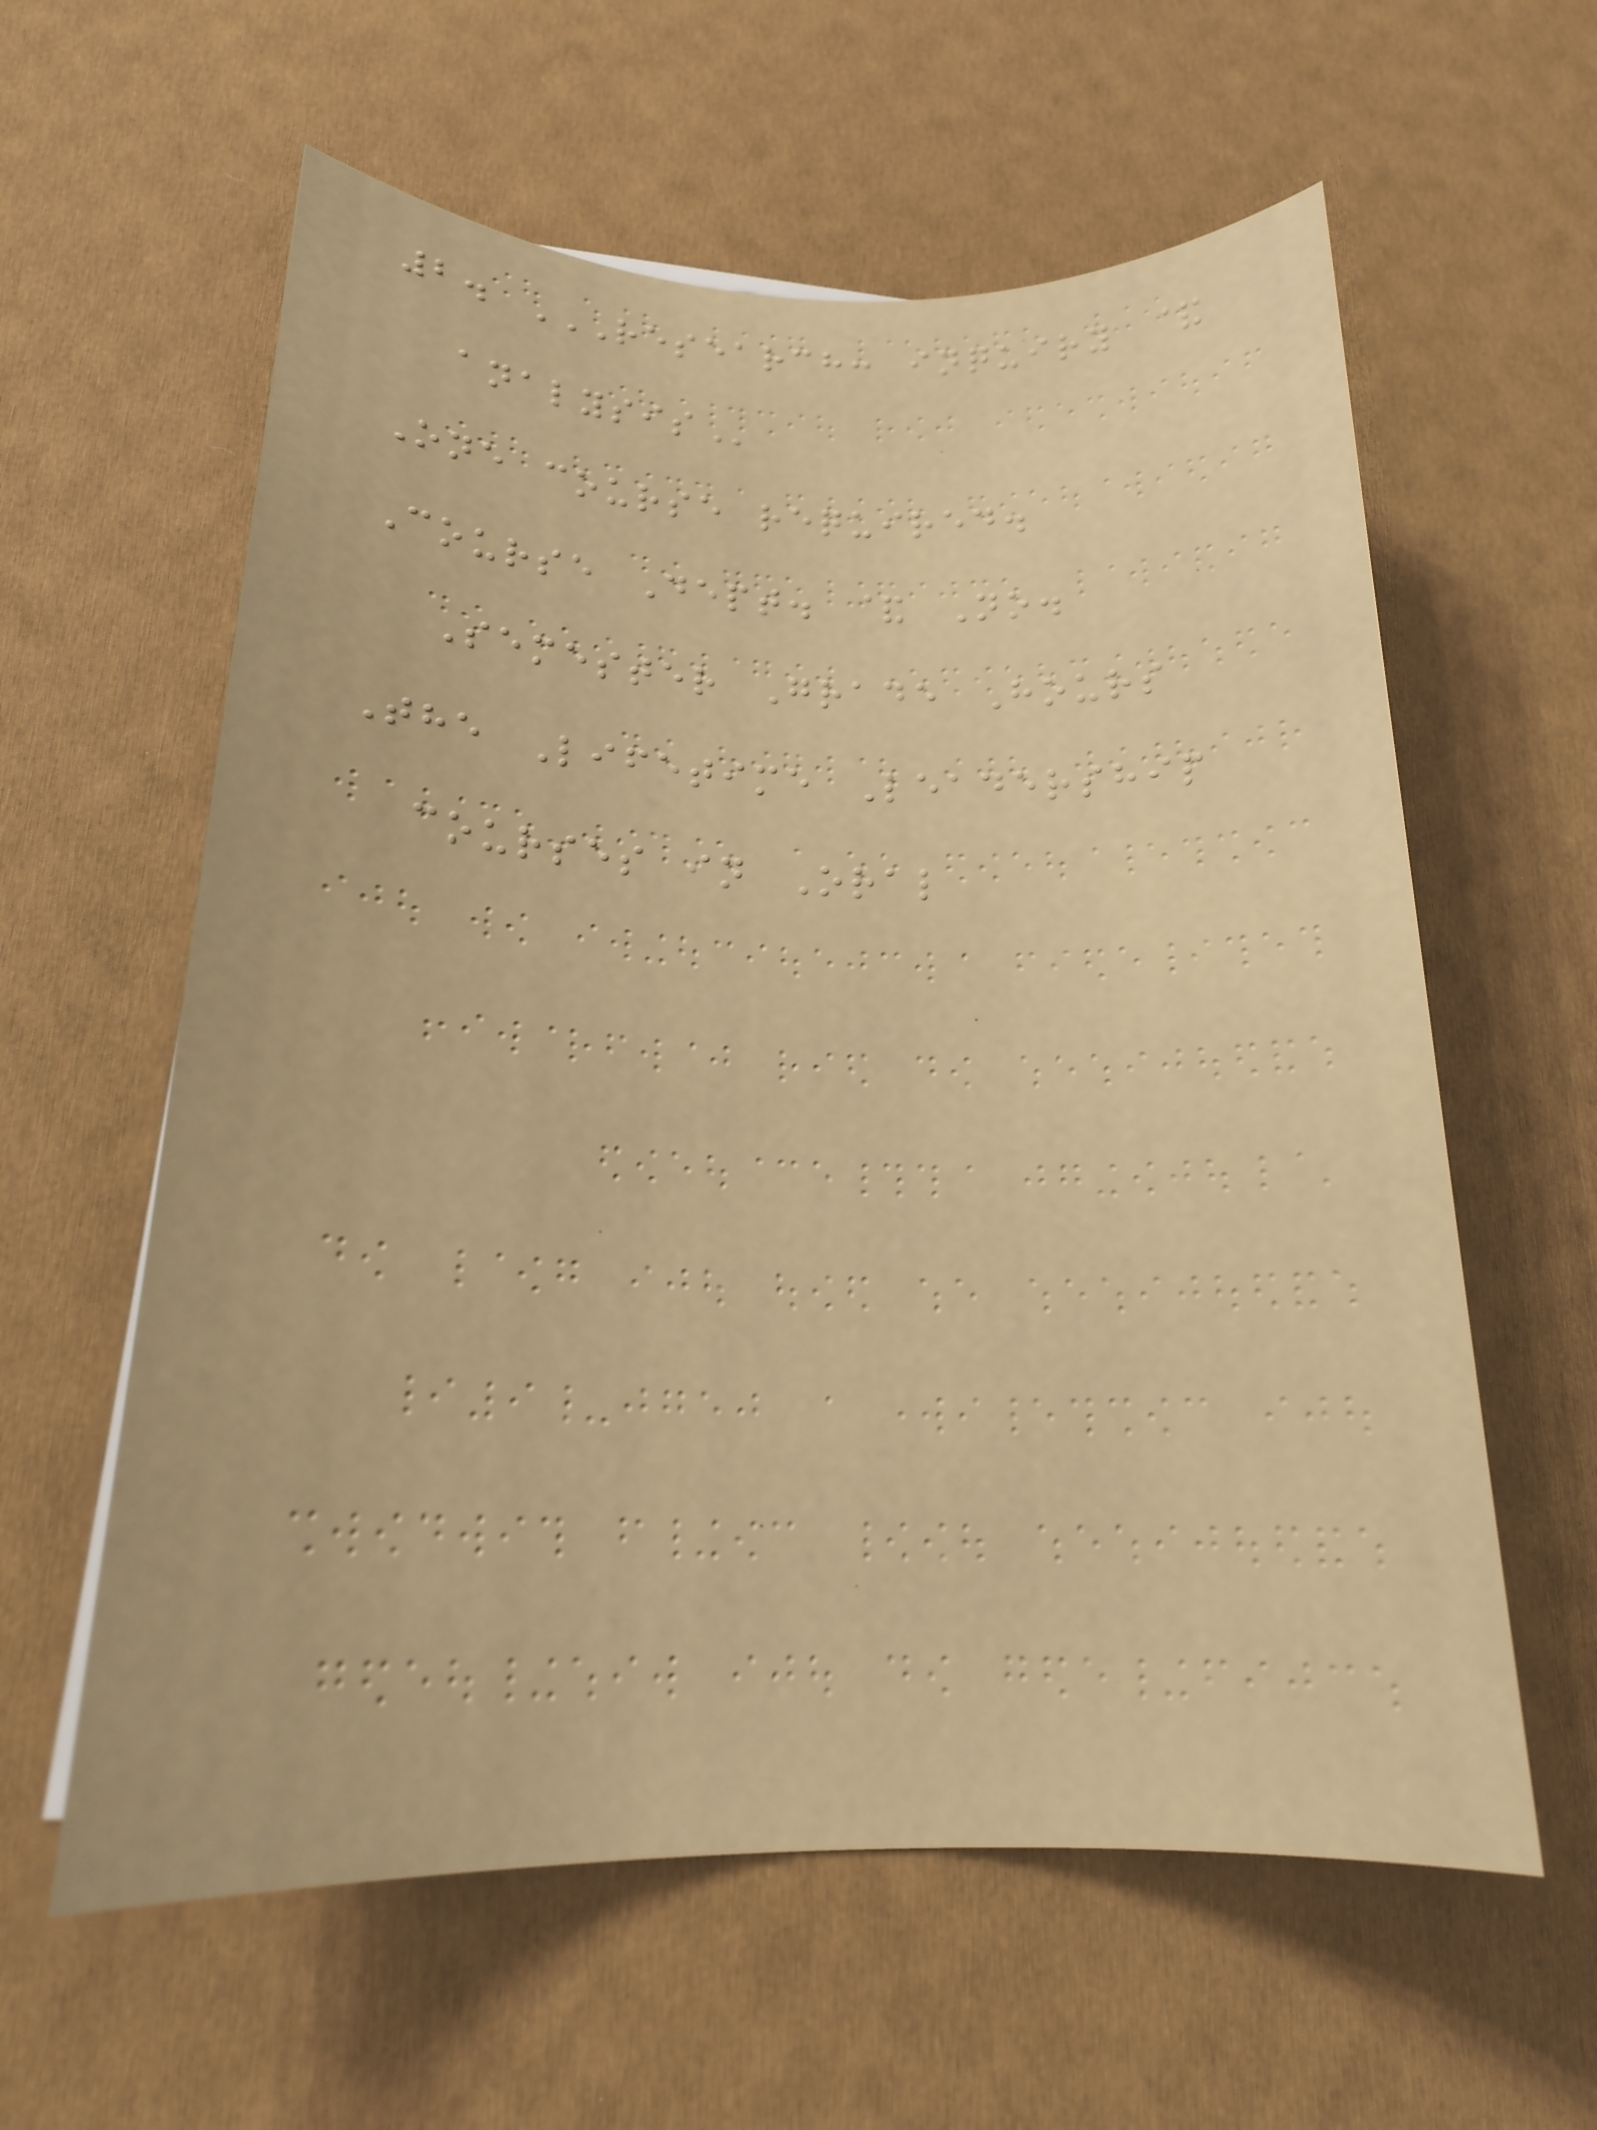2. RESEARCH: INQUIRY &
ANALYSIS
One course required.
Course Dept. & No.
Semester Grade Hours
The Lifetime Leadership
courses in Oral
